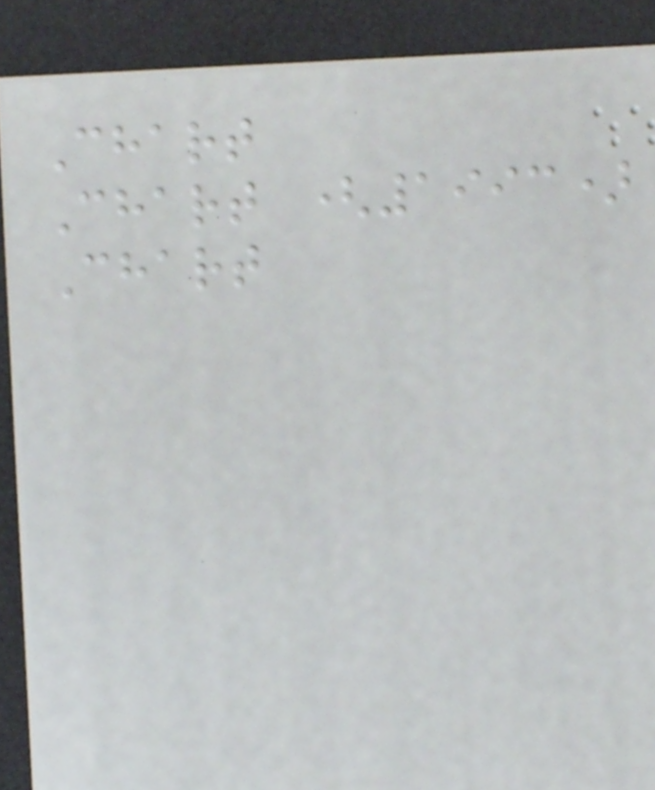Chart
Chart (1993)
Chart
